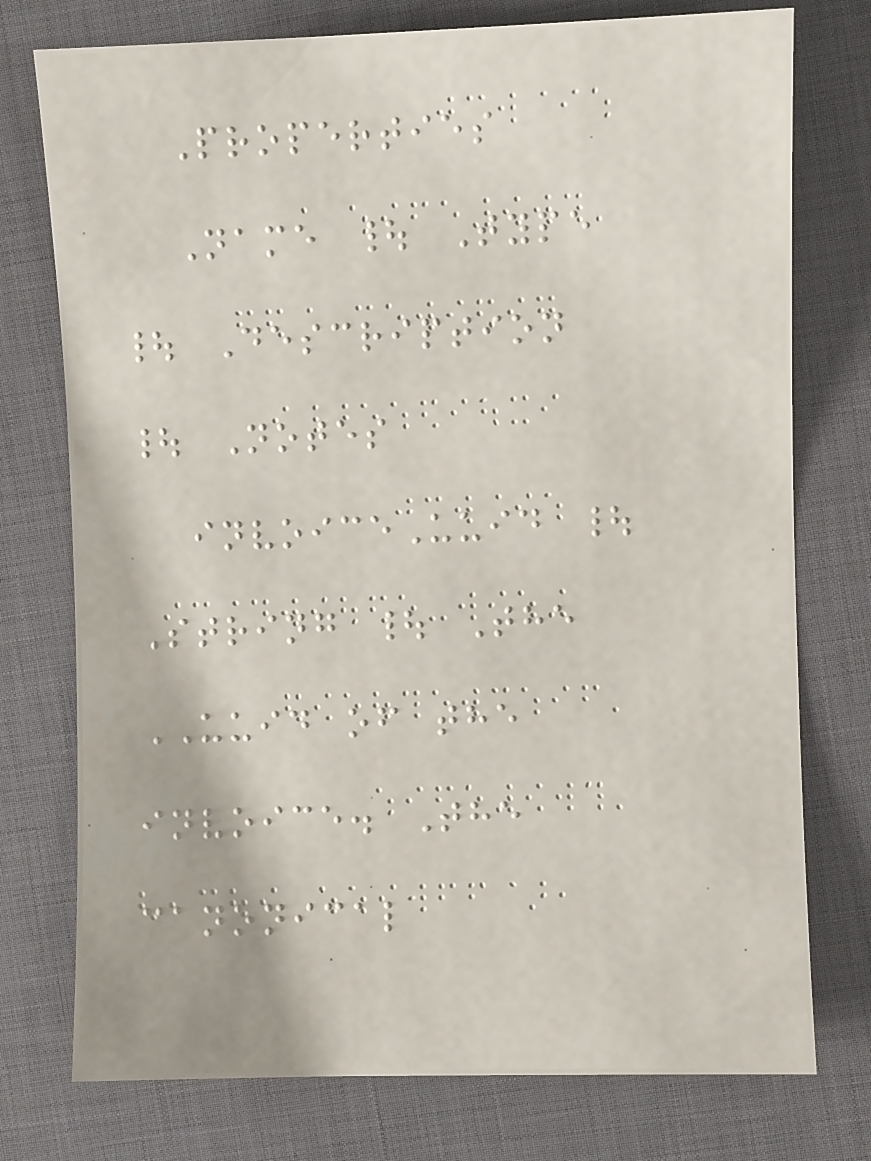Properties
Name | Type
| Description
| Notes
invoiceUuid |
String | The
UUID of the
invoice. The
canonical
